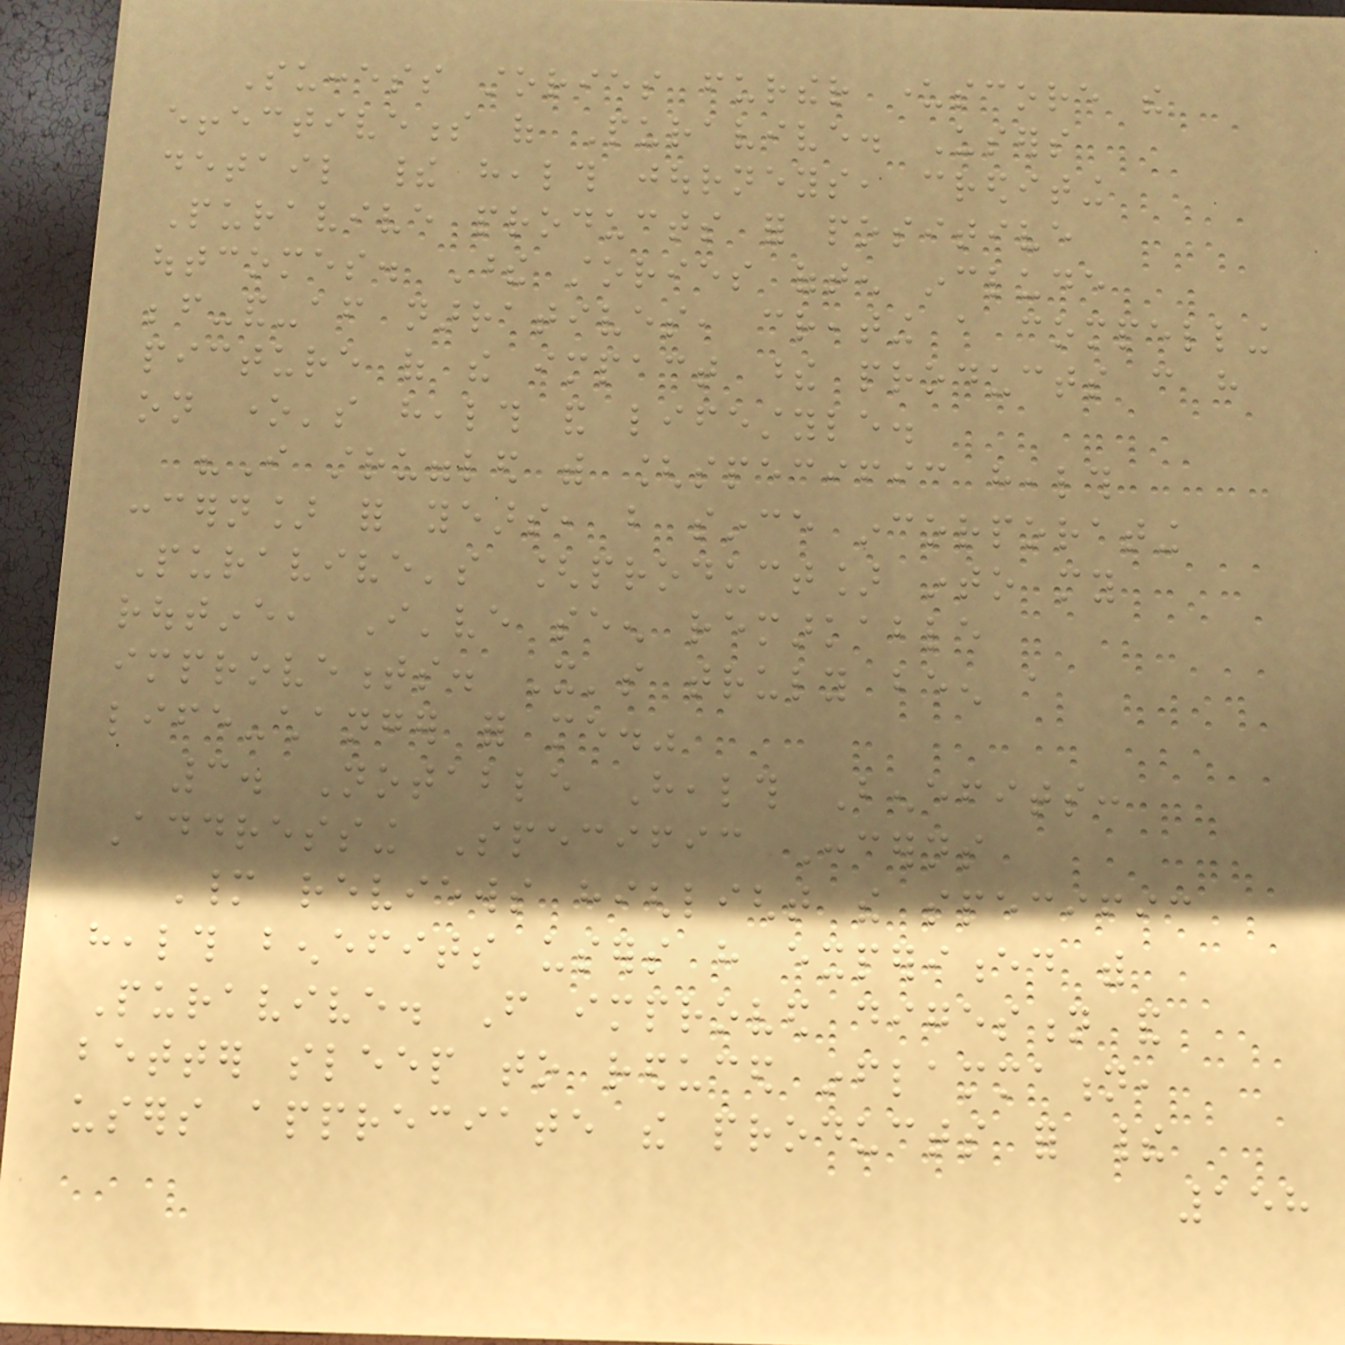Success stories further underscore the
effectiveness of Puravive. Users
detail their health journeys, crediting
Puravive products for positive
outcomes. These stories often include
before-and-after narratives, creating a compelling
picture of the impact these products can have
on one's health and lifestyle.
"I struggled with [specific health
concern] for years, but since incorporating
Puravive's [product] into my
routine, I've seen remarkable
improvements. It's truly been a
life-changer for me."
3. Notable Health Benefits:
Addressing Specific Concerns
Many reviews highlight the specific
health benefits users have experienced with
Puravive. From improved digestion and
better sleep to reduced inflammation,
users appreciate the products for their
158
